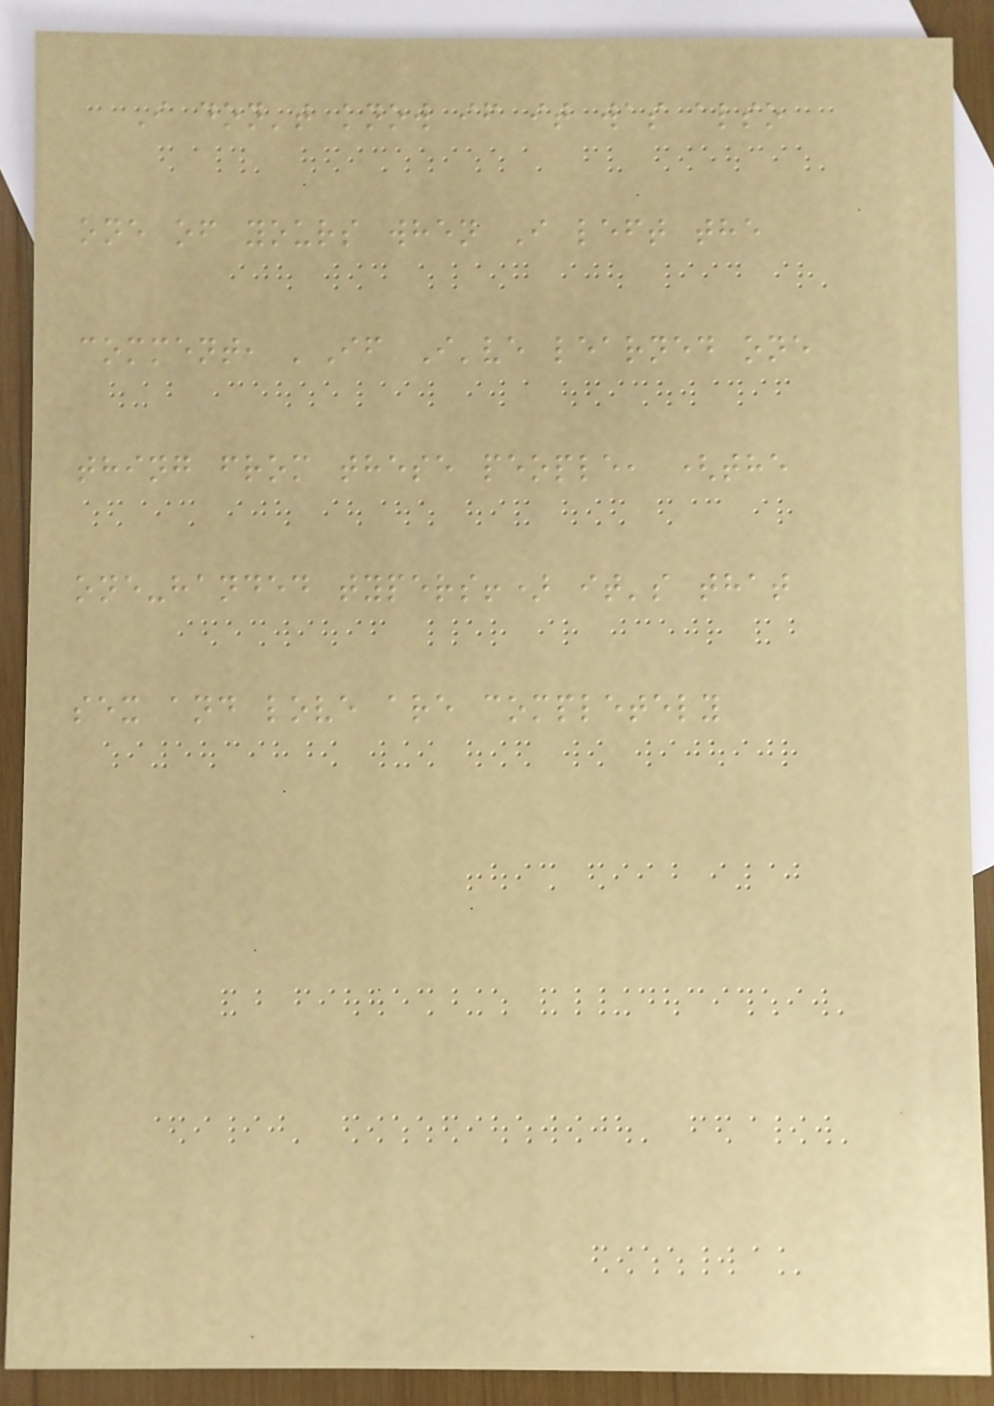I don't know if it was also
one of yours when I left the
comment, 'If I've learned one
thing from these people, (the
one-handed typers!) it's that
sex and love are completely
